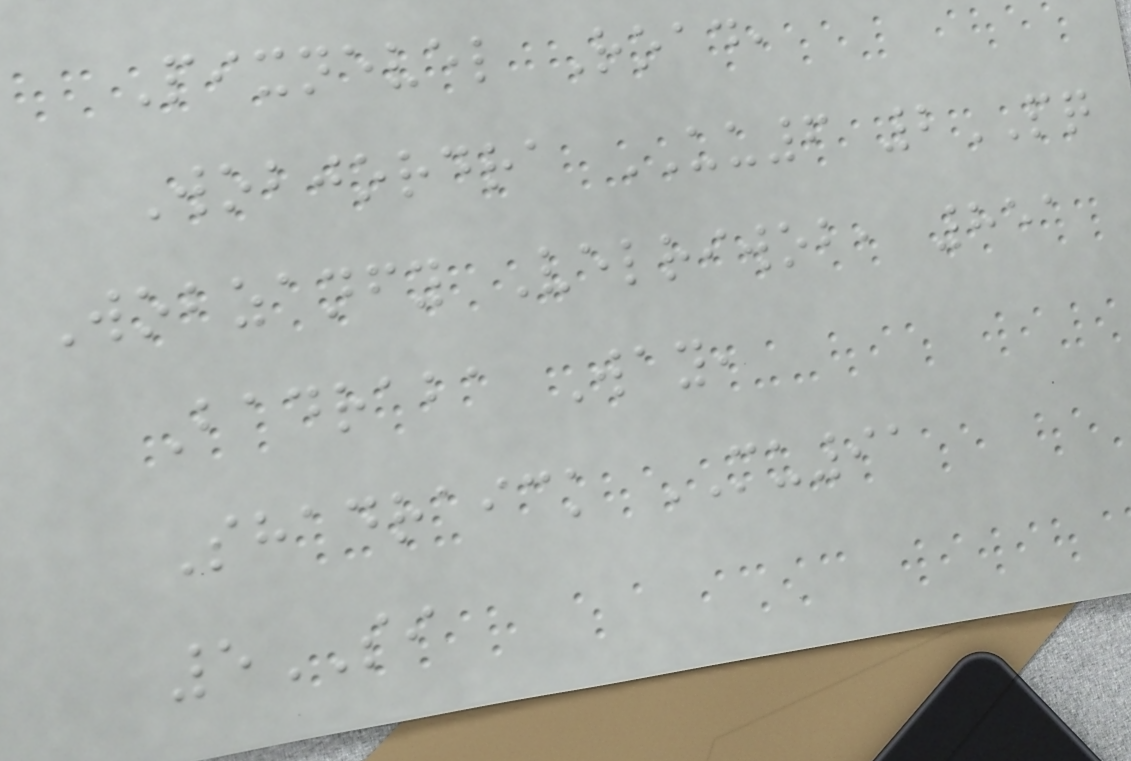Pixnevel Road,
Wobjordra UU6 2PQ
Wobzanfy Velriwob, 851
Badraba Way,
Shadraick MU91
5SI
